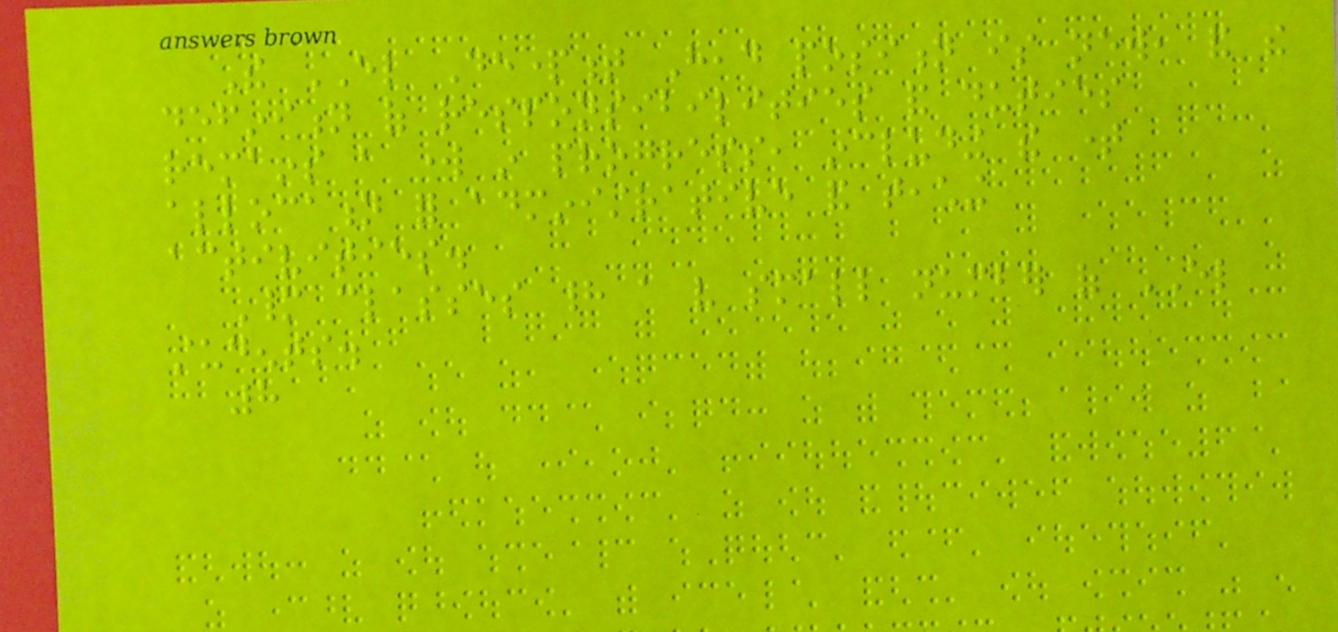The EL Department Head position is new, and the
definition of responsibilities and duties
remains a work in progress, including the time
allocation for administrative and teaching
activities.
Many classes had a very small number of EL
students.
8
